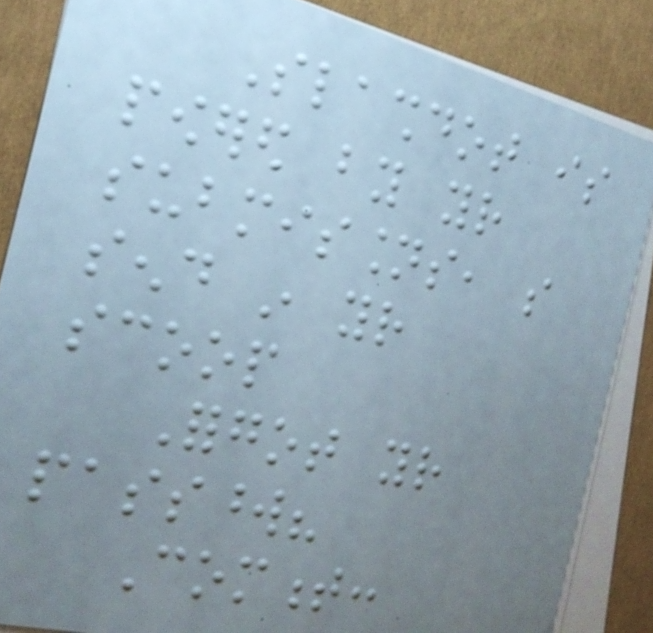Slashdot is
powered by your
submissions, so
send in your
scoop
Forgot your
password?
Comment:
